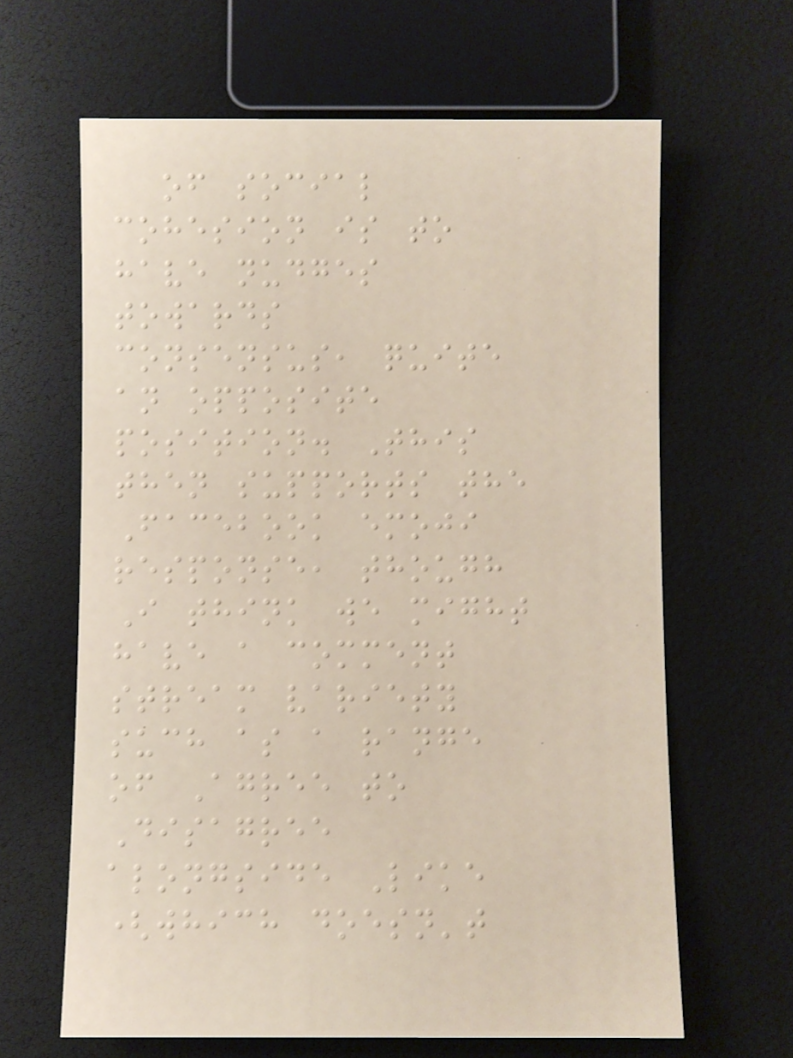of social
cohesion is to
have nudges
towards
consensus, quite
an opposite
position. This
then supports the
Facebook emoji
response, though
I think we might
have a comment
stream variety
such as a range
of Agree to
Disagree
alongside Like
(which doesn't
